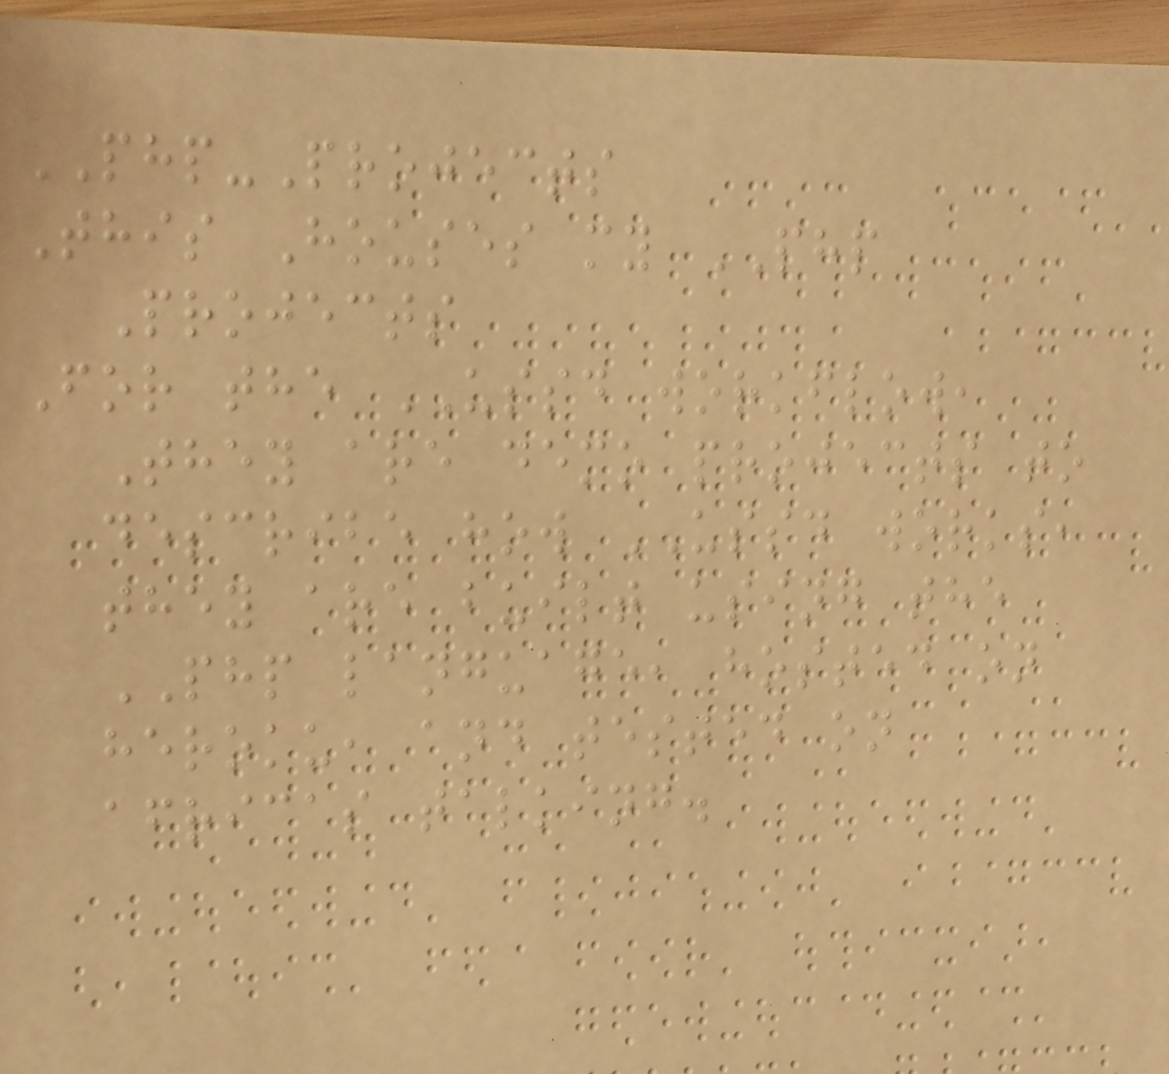PHP-Projects
This Houses my PHP
Projects
For the USSD workflow,
They are demo projects to
describe how USSD works,
they are built using the
PHP language, hosted on
heroku, and tested on
africas talking.
